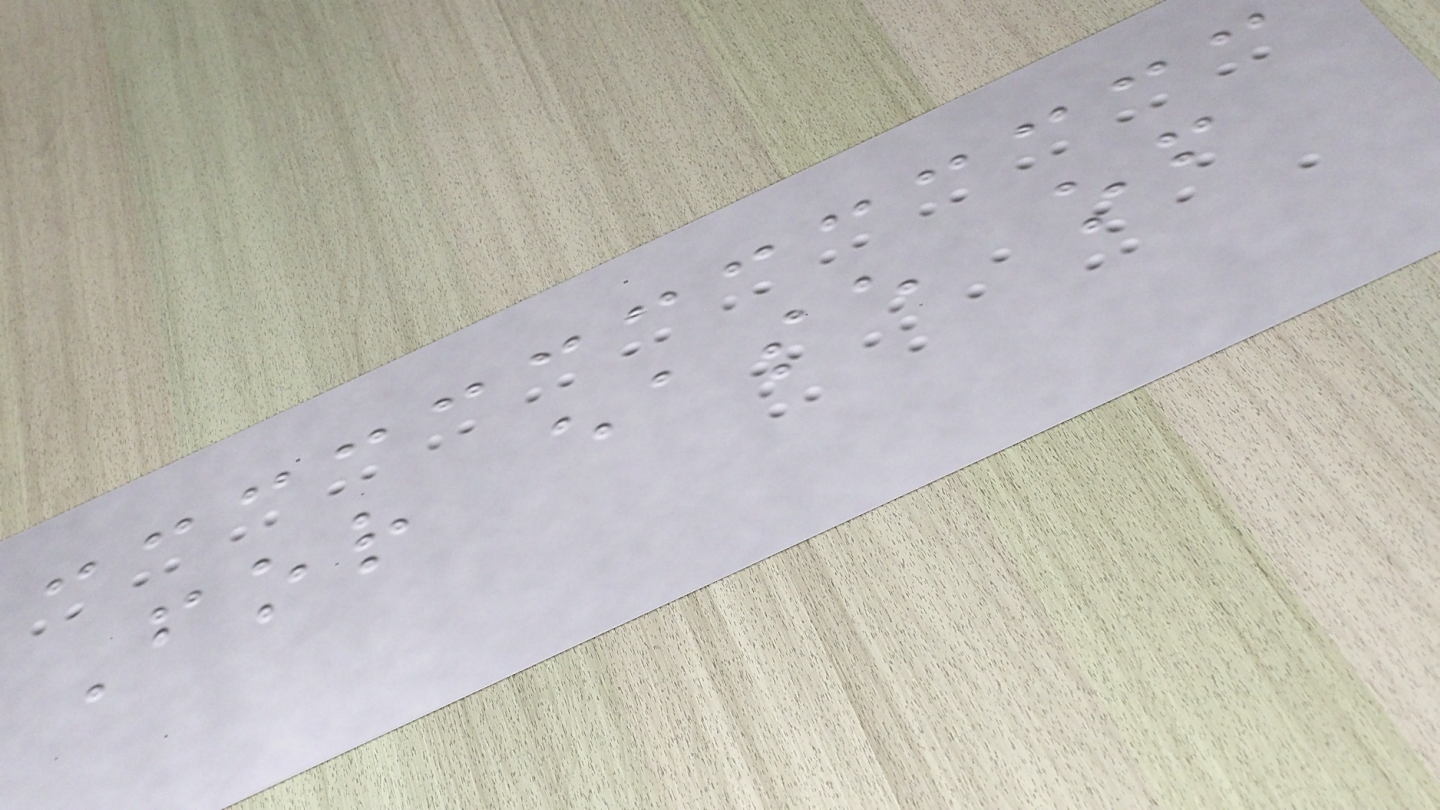For ease of
